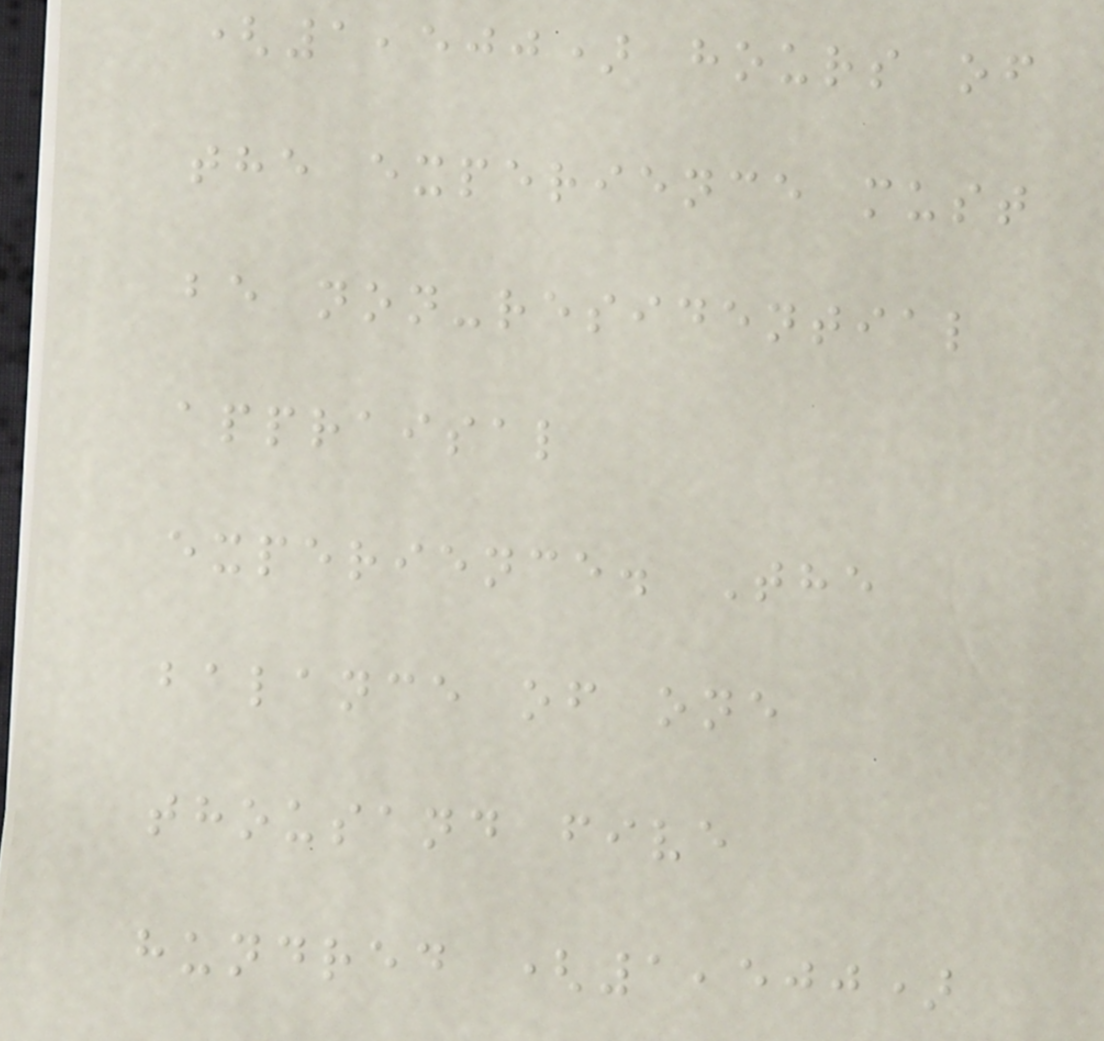(1,500) hours of
the experience must
be non-residential
appraisal
experience. The
balance of one
thousand five
hundred (1,500)
